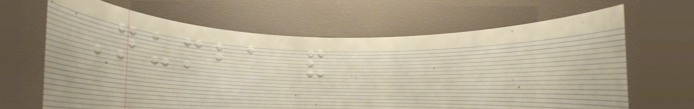Numba and
